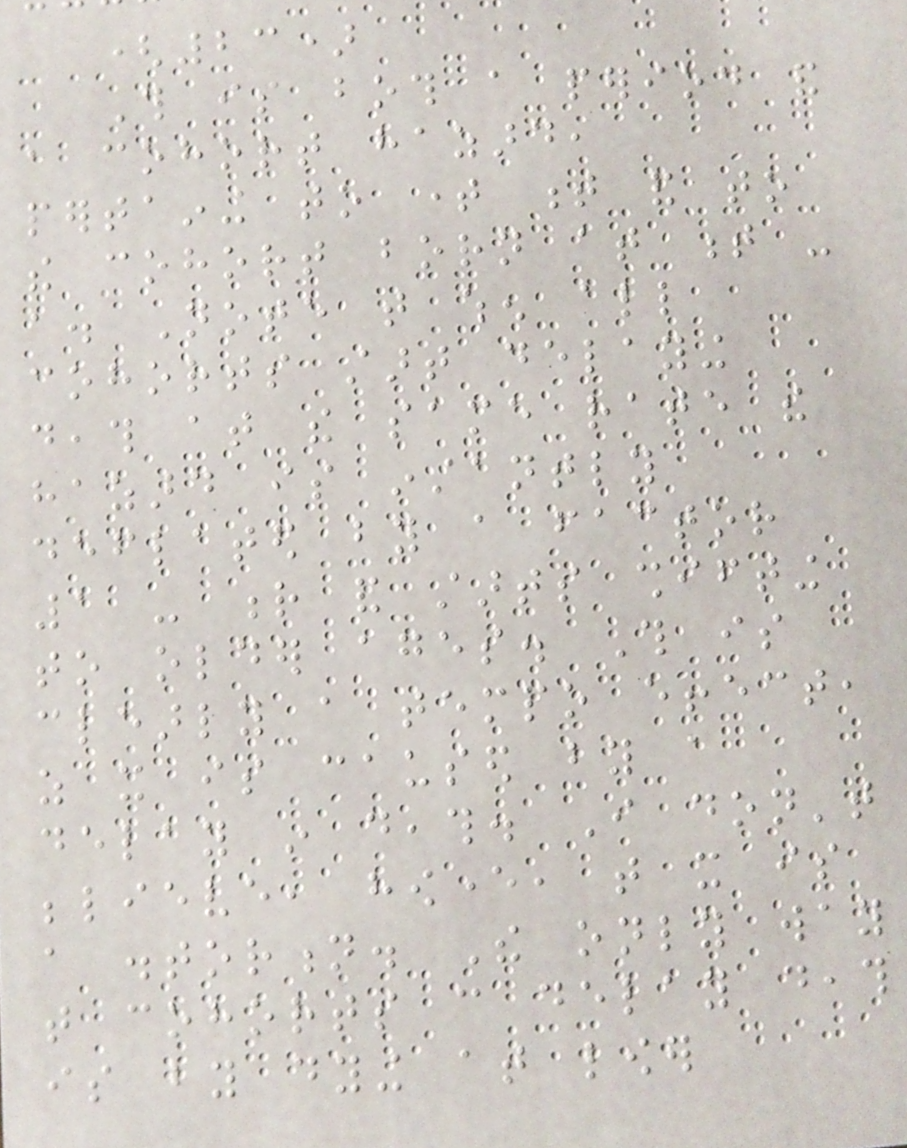(23)
This is both a period and
a cohort hazard,
pertaining to time t and to
the cohort born at t -
a. Note that when all
cohorts start delaying
death at the same rate the
hazard is instantly
deflated by a factor
1 - r and starts shifting
to older ages. This is
clearly a tempo effect,
as it is caused by a
delay in death. I don't
believe, however, that it is
a distortion. The only way
that cohorts can delay death
is by dying at lower
